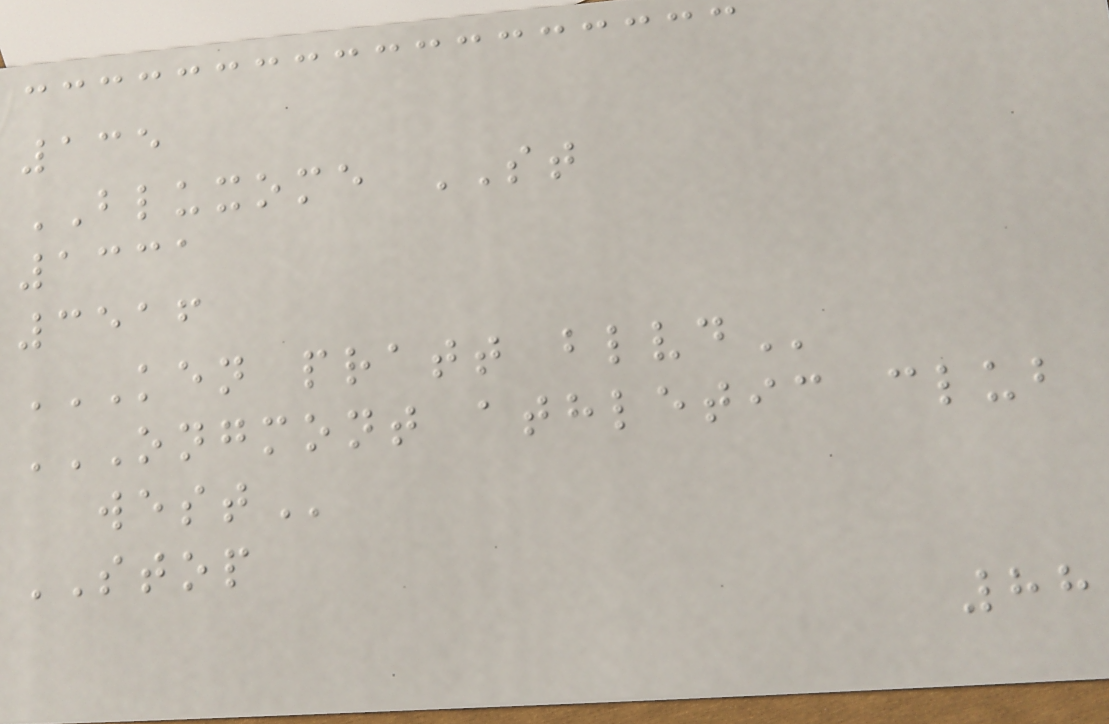135
BLUXOME ST
1331
3516
KEN PRATT BLVD
ONGMONT ATHLETIC CLUB
WEST
STOP
88
